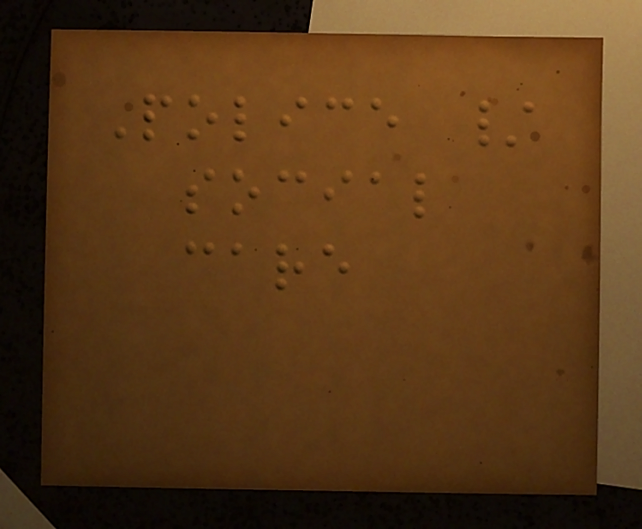Police /
social
care
